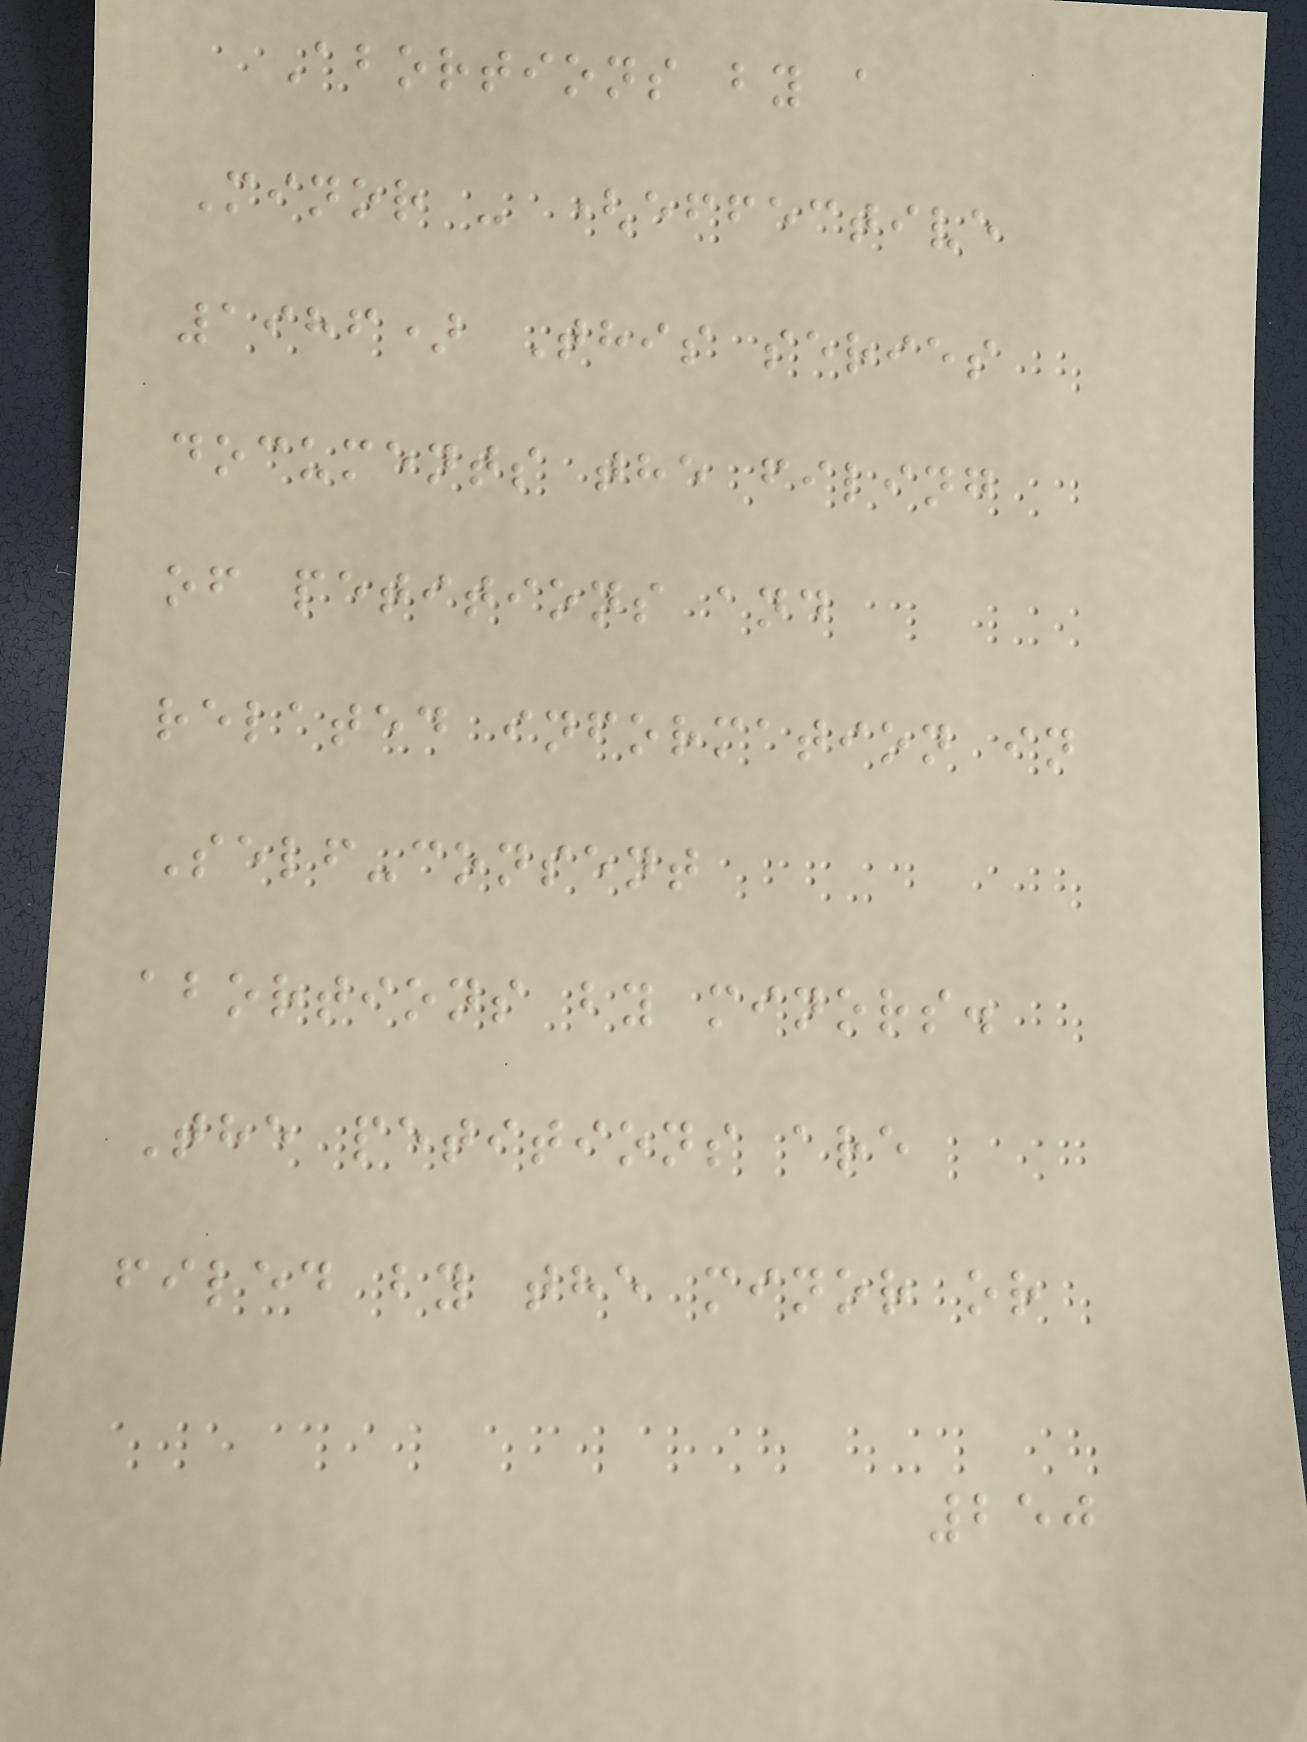Abortions by a
Minor - (effective
1986) This series
documents the filing
of petitions and
related information in
Self-consent
abortions by minors.
The petitions are
filed by the minor or
250
